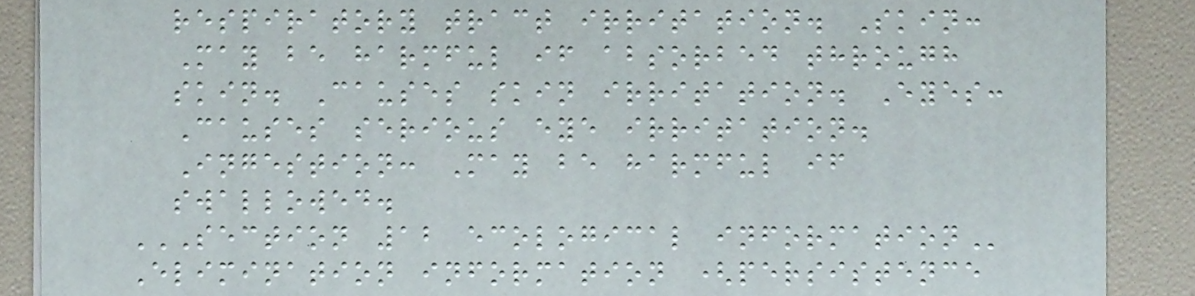respiratory tract irritation. Skin:
May be harmful if absorbed through
skin. Causes skin irritation. Eyes:
Causes serious eye irritation.
Ingestion: May be harmful if
swallowed.
SECTION 12 ECOLOGICAL INFORMATION
Elimination information (persistence
